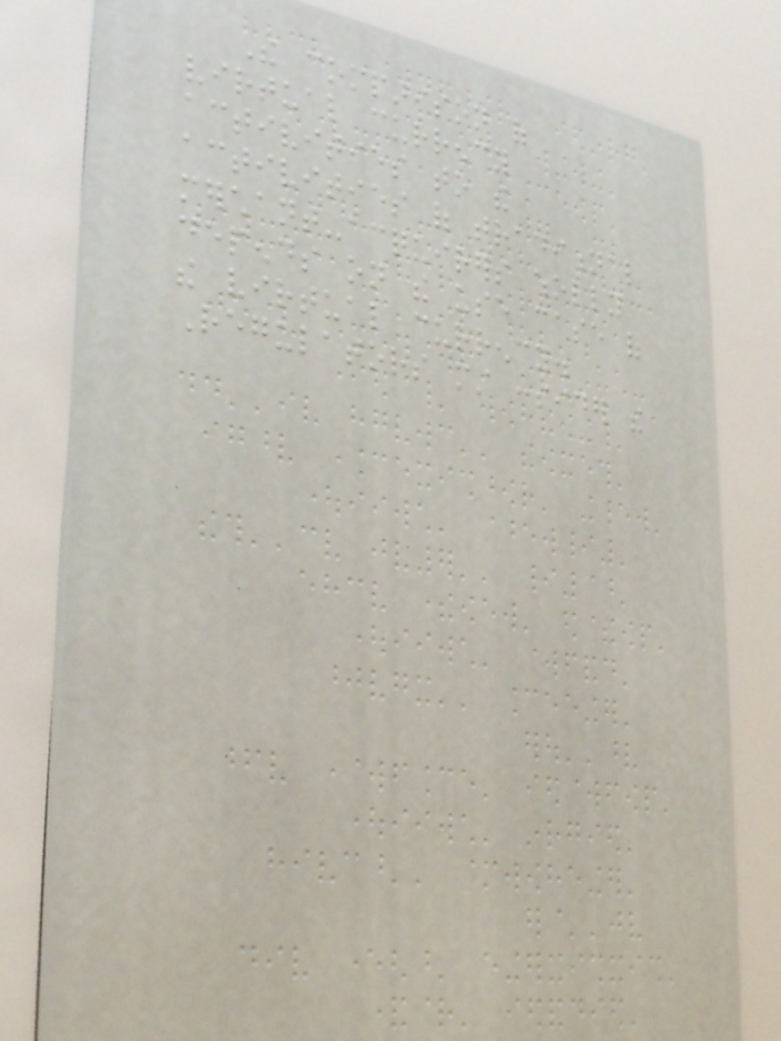The comparison of
virtual currency
activities to the
activities of traditional
merchant-acquirers wholly
depends on the use case of
the virtual currency.
Regulators must consider the
